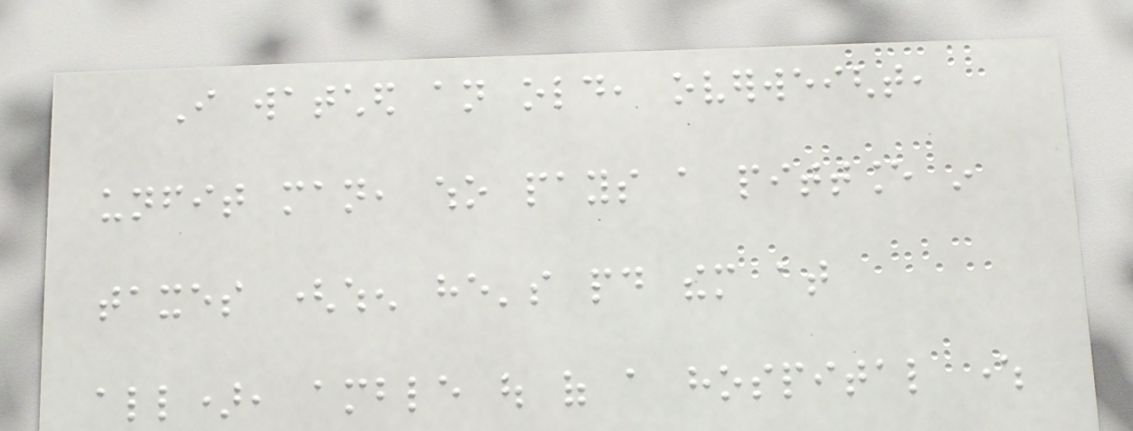I watched an old, overweight,
unfit man, who pays a pittance in
taxes (when he's paid them at
all), amble out of a hospital where
